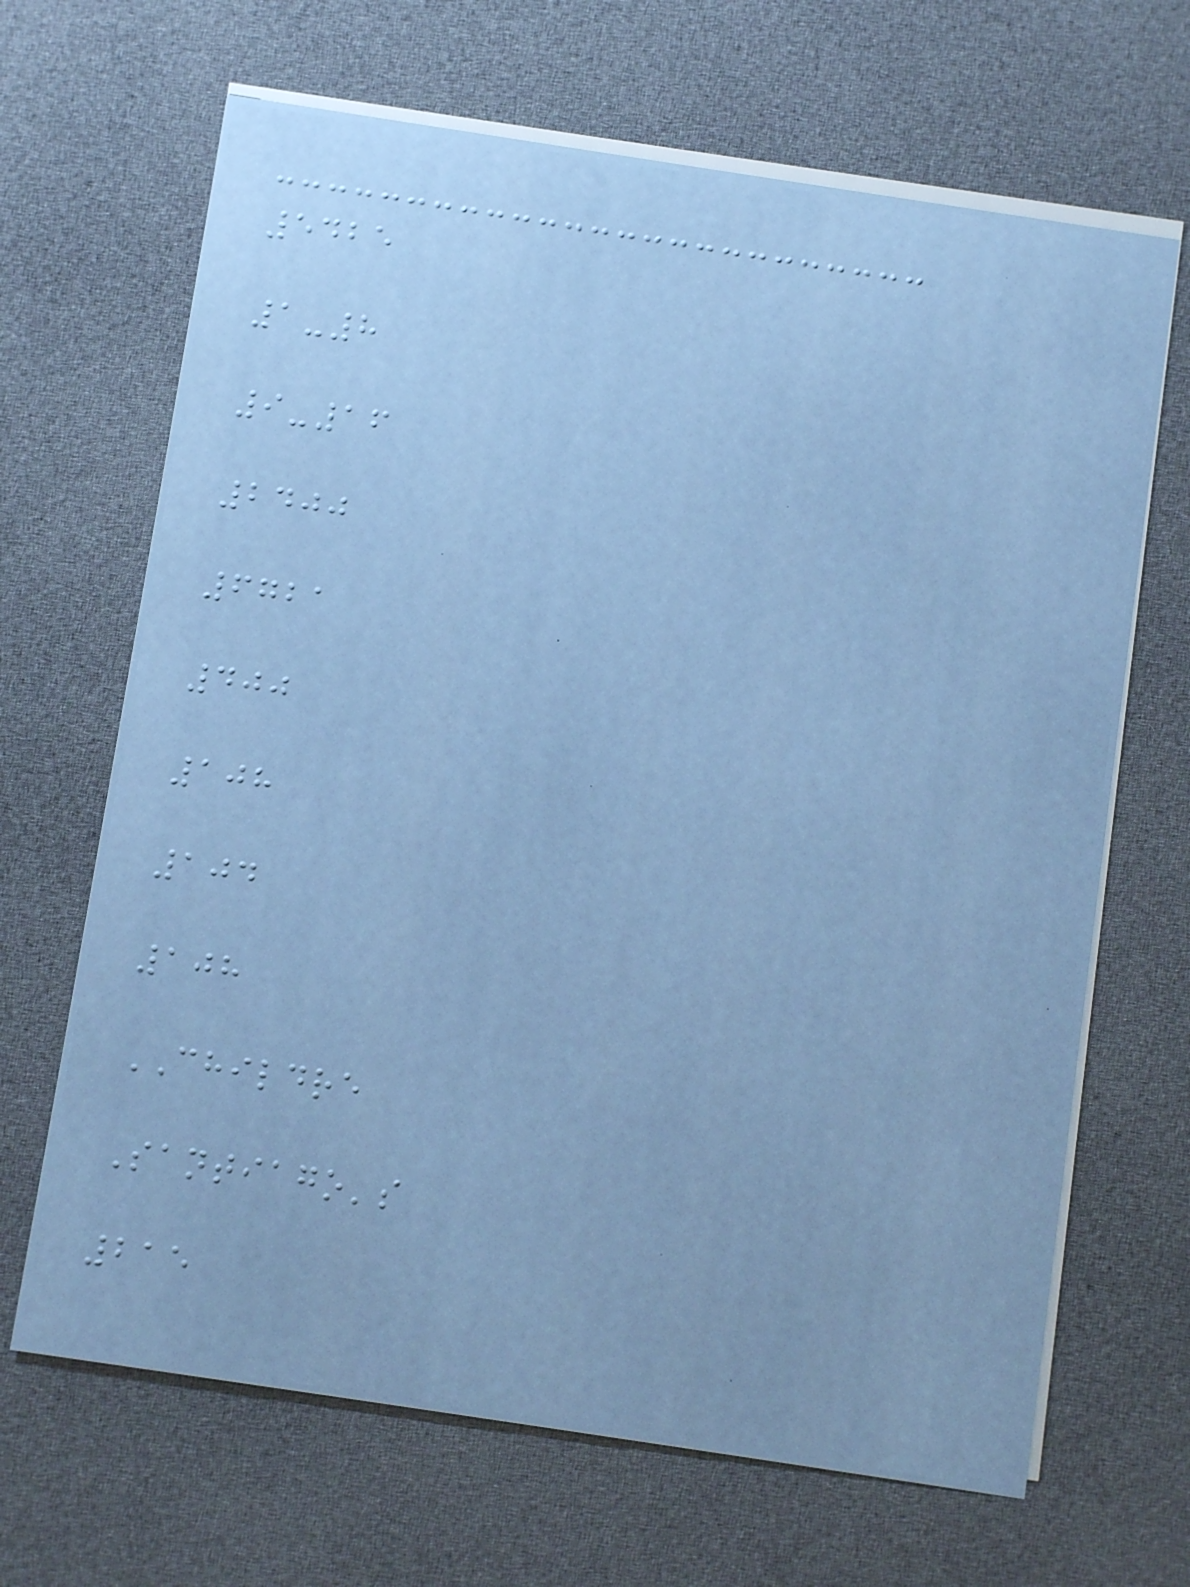5425
1-8
9-16
2400
6721
400
108
104
108
CHILDRE
Santiago's
215
